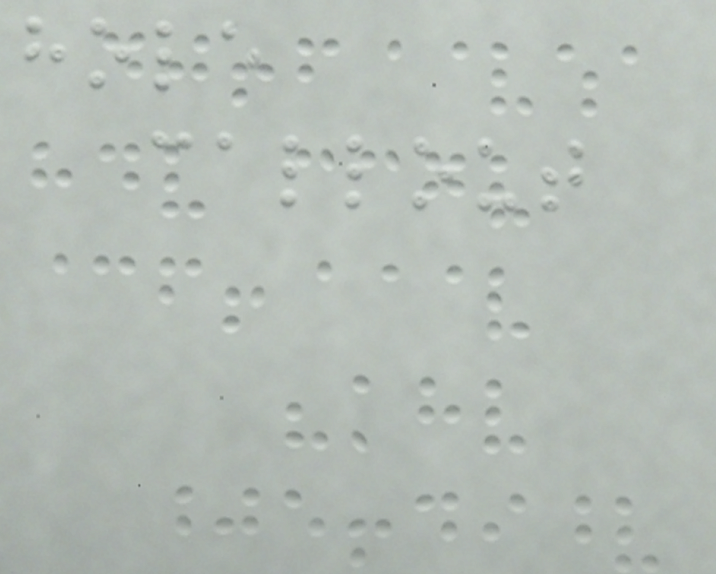hole
callout
